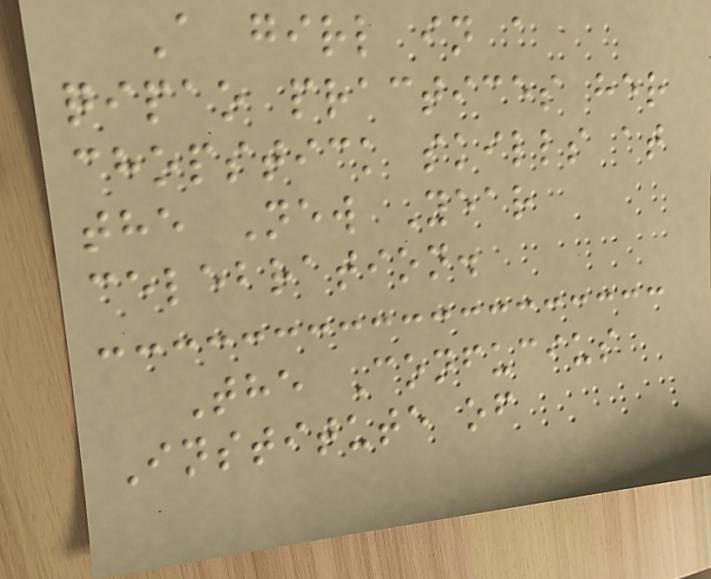A girl in a
qipao practices her
chopstick skills at
the New Year
celebration.
The Confucius
Institute of
